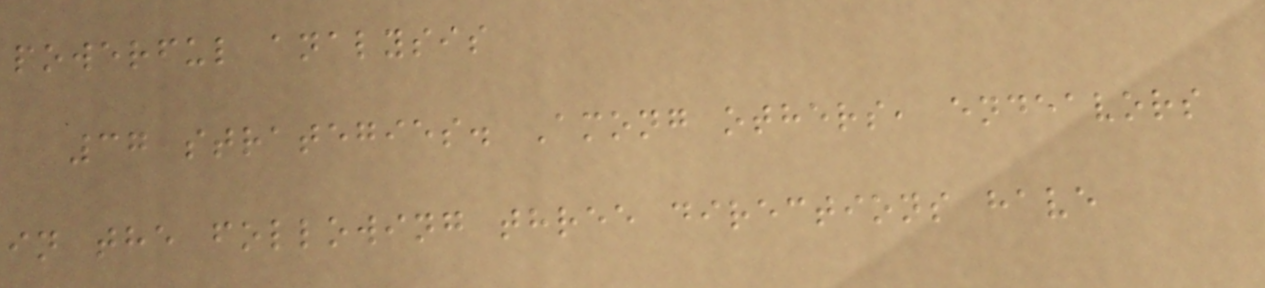powerful analysis
37 strategies. Among others, endeavors
in the following three directions have
